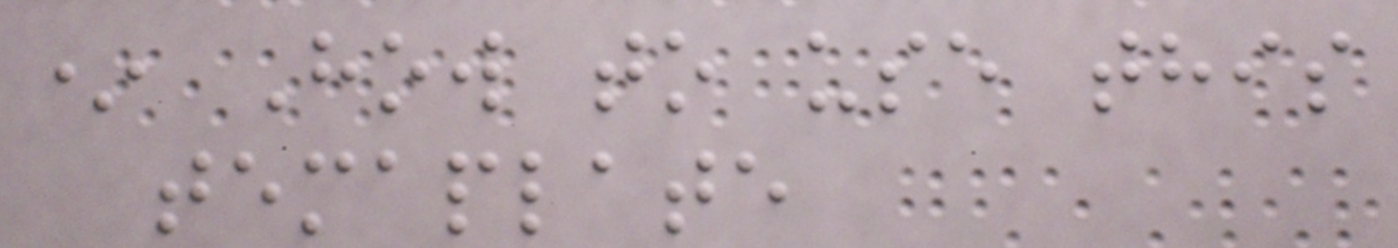* How to use this
temaplate
